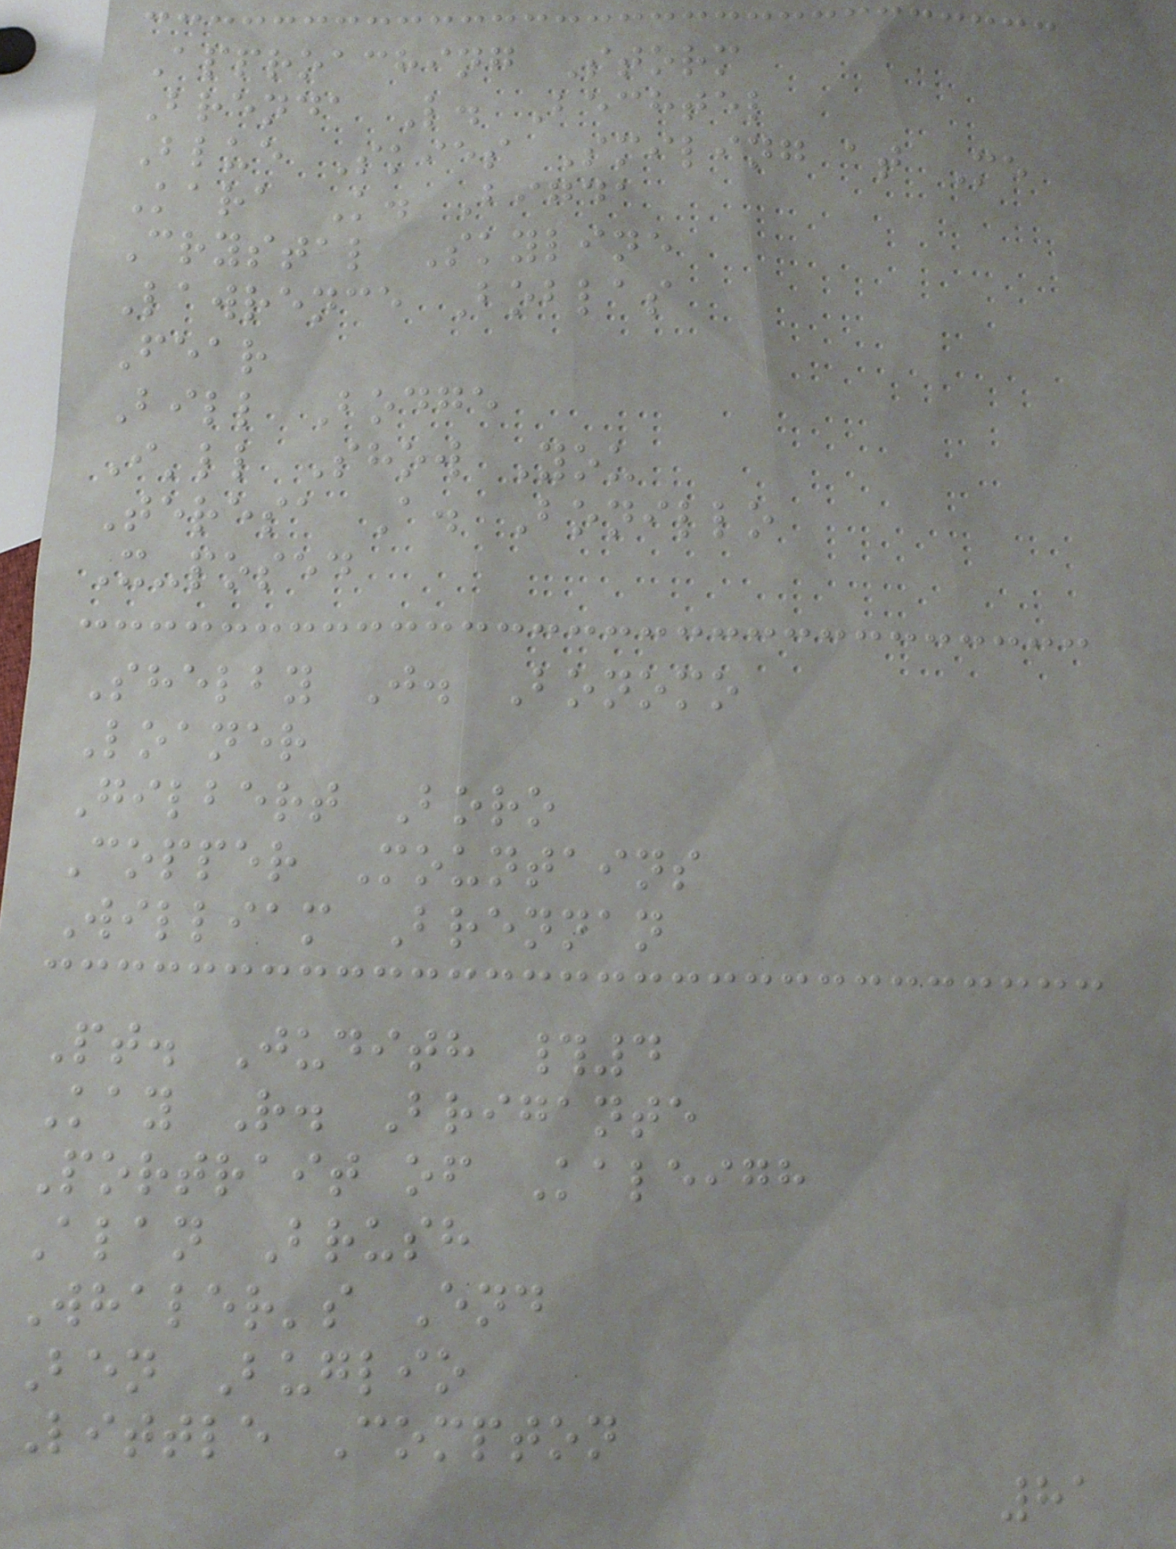Approaching Storm
Brenda L. Bechtel
Blue Skies Smiling at Me
Kara K. Bigda
Crystal Skyline
Lawrence Boblas
Fear
Bill Bodge
I'll Show You
Teresa A. Bonillo
X-posed
Shelby J. Bonomo
Loaner
Gilbert Boro
Copper Mountains
William Brennan
Pt. Judith #4
Kay R. Brigante
Portrait of Kaleigh
Alan Brush
Whaler's End
Ben Buglio
Little Compton
81
